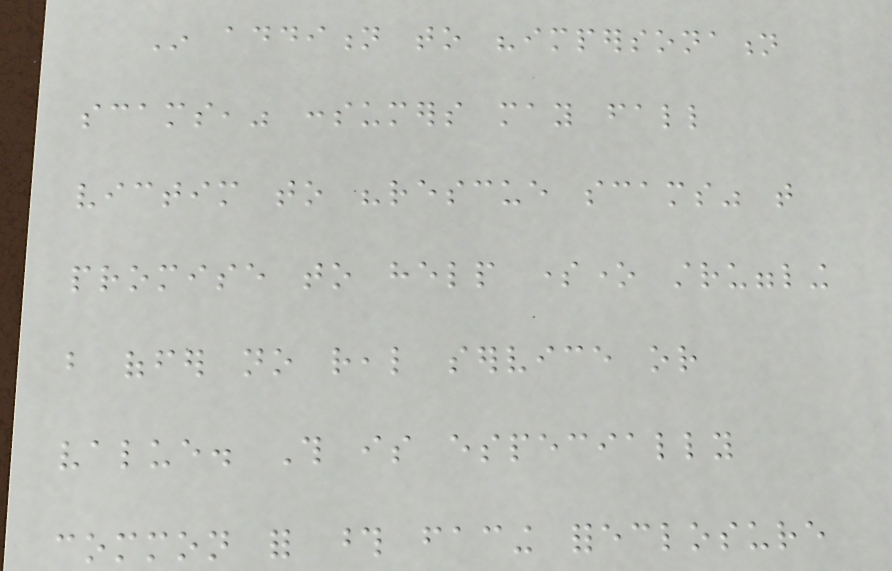In addition to "impersonation
scams," consumers may fall
victim to "rescue scams" that
promise to help someone struggling
but offer no real service or
value. This is especially
common for those facing foreclosure
